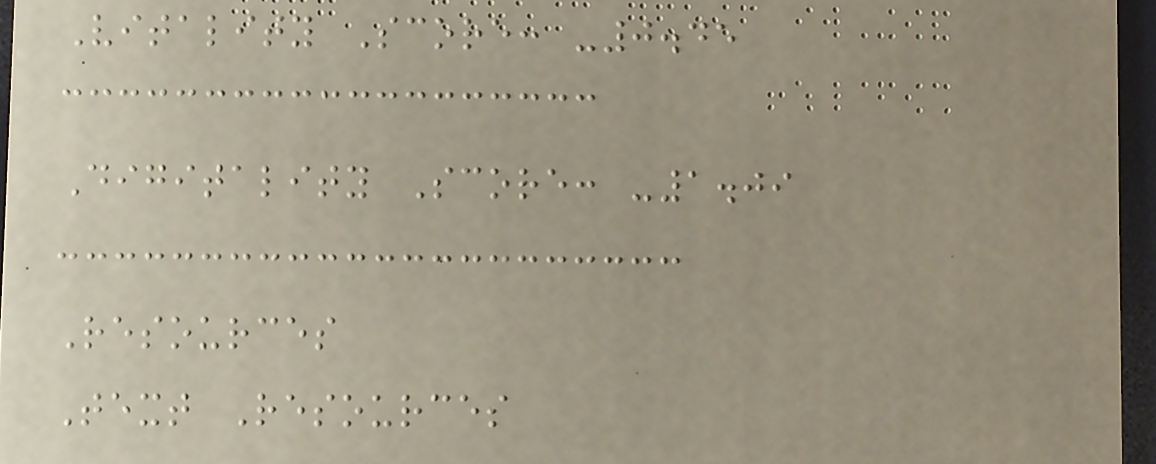Vitality Score: -0.45
Digitality Score: -1.09
Resources
Text Resources
